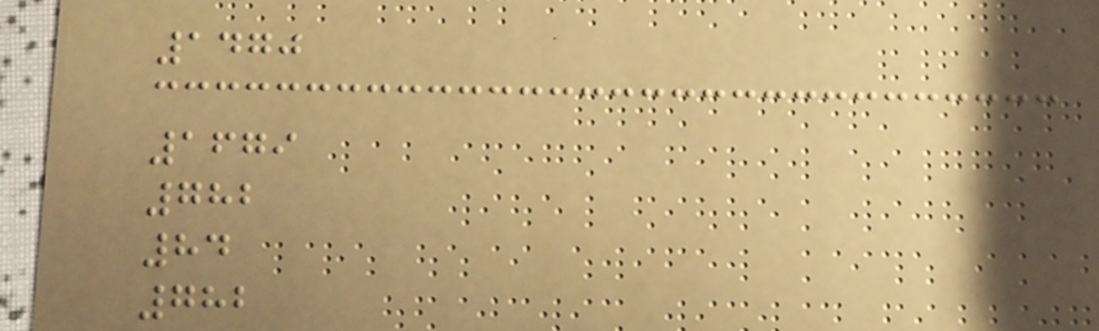1470
1679
782
84
782
